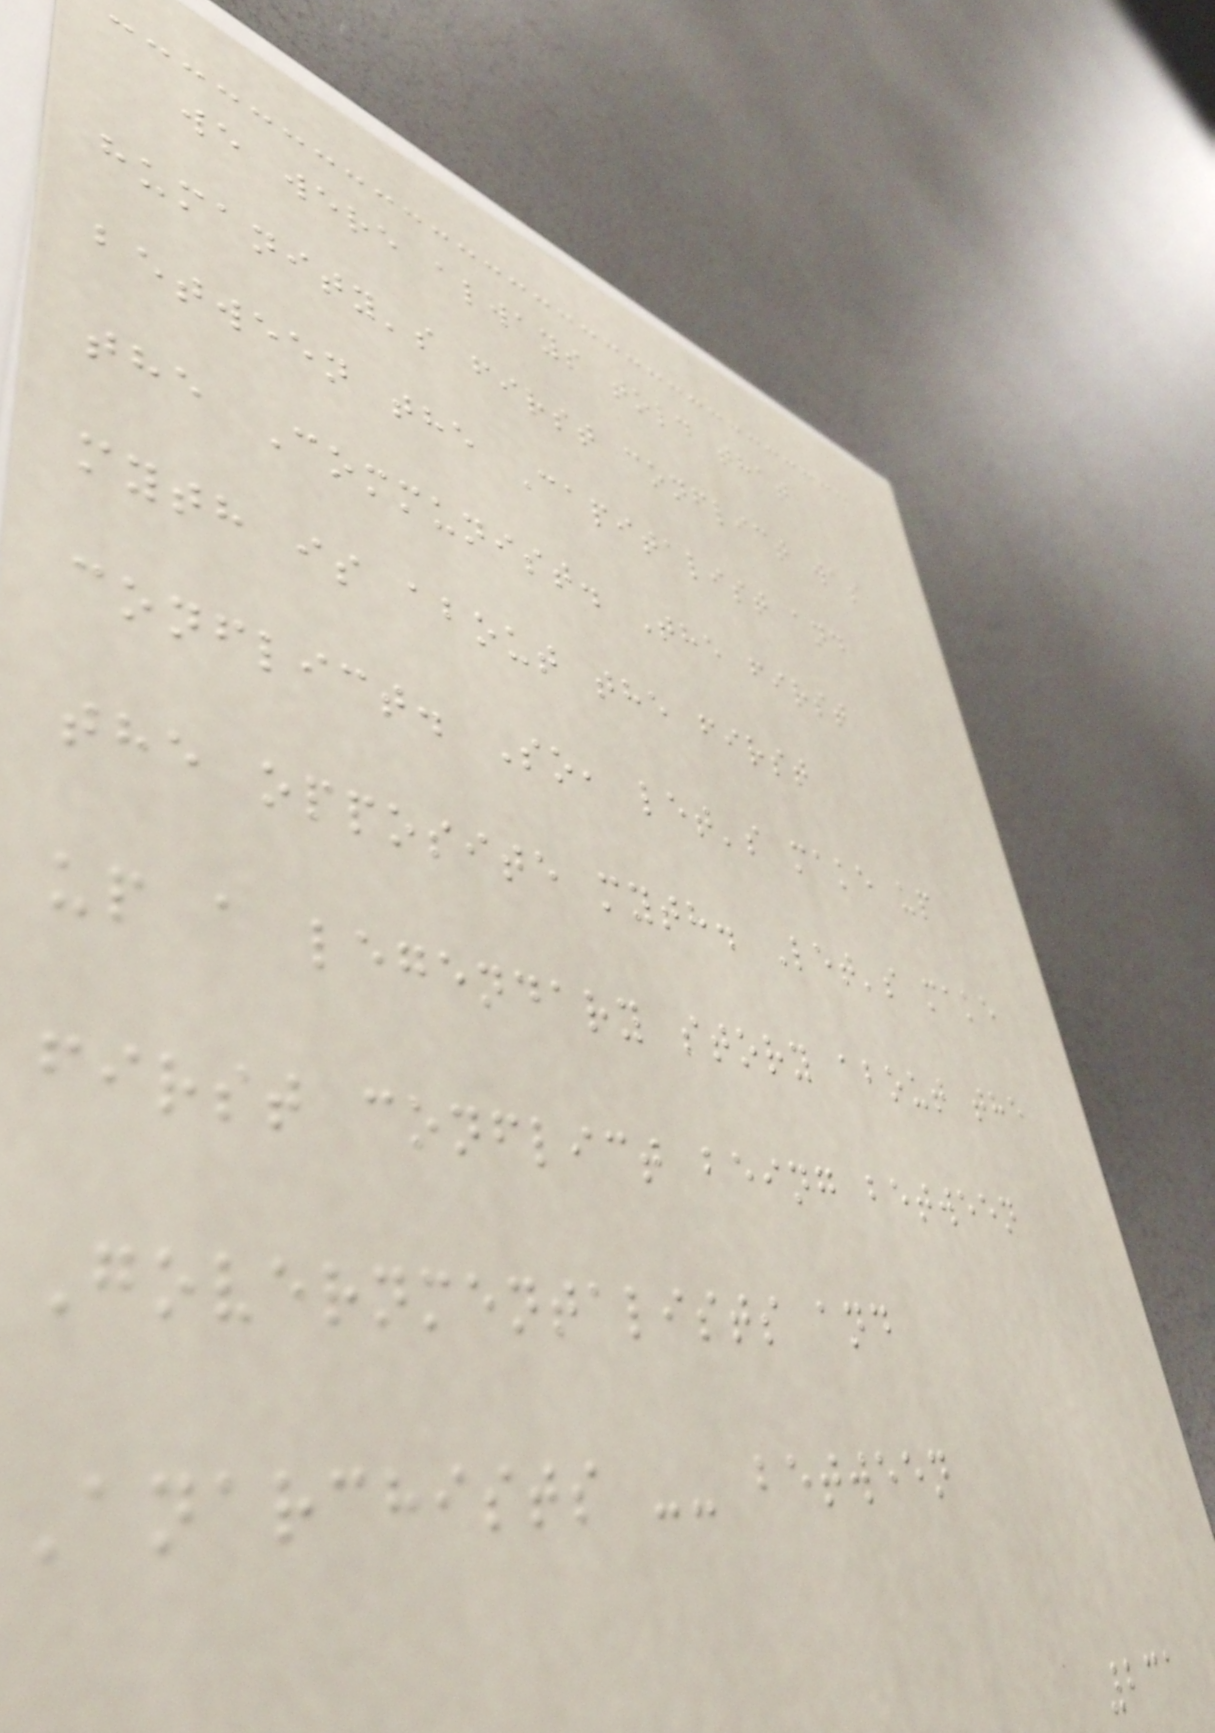we were always told that
humanity's first conflict was
between the Capitalist and
the Communist. The first
myth is about the first
conflict. So, let's make up
the opposite myth. Let's make
up a legendary story about the
first conflict being between
Governmentalists and
Anarchists -- between
231
